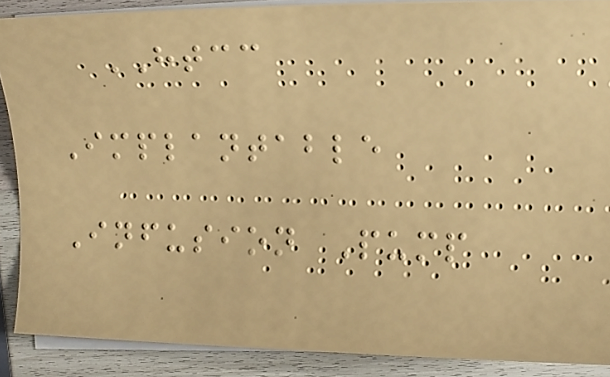HTCC
Implantable
Infusion Pump
